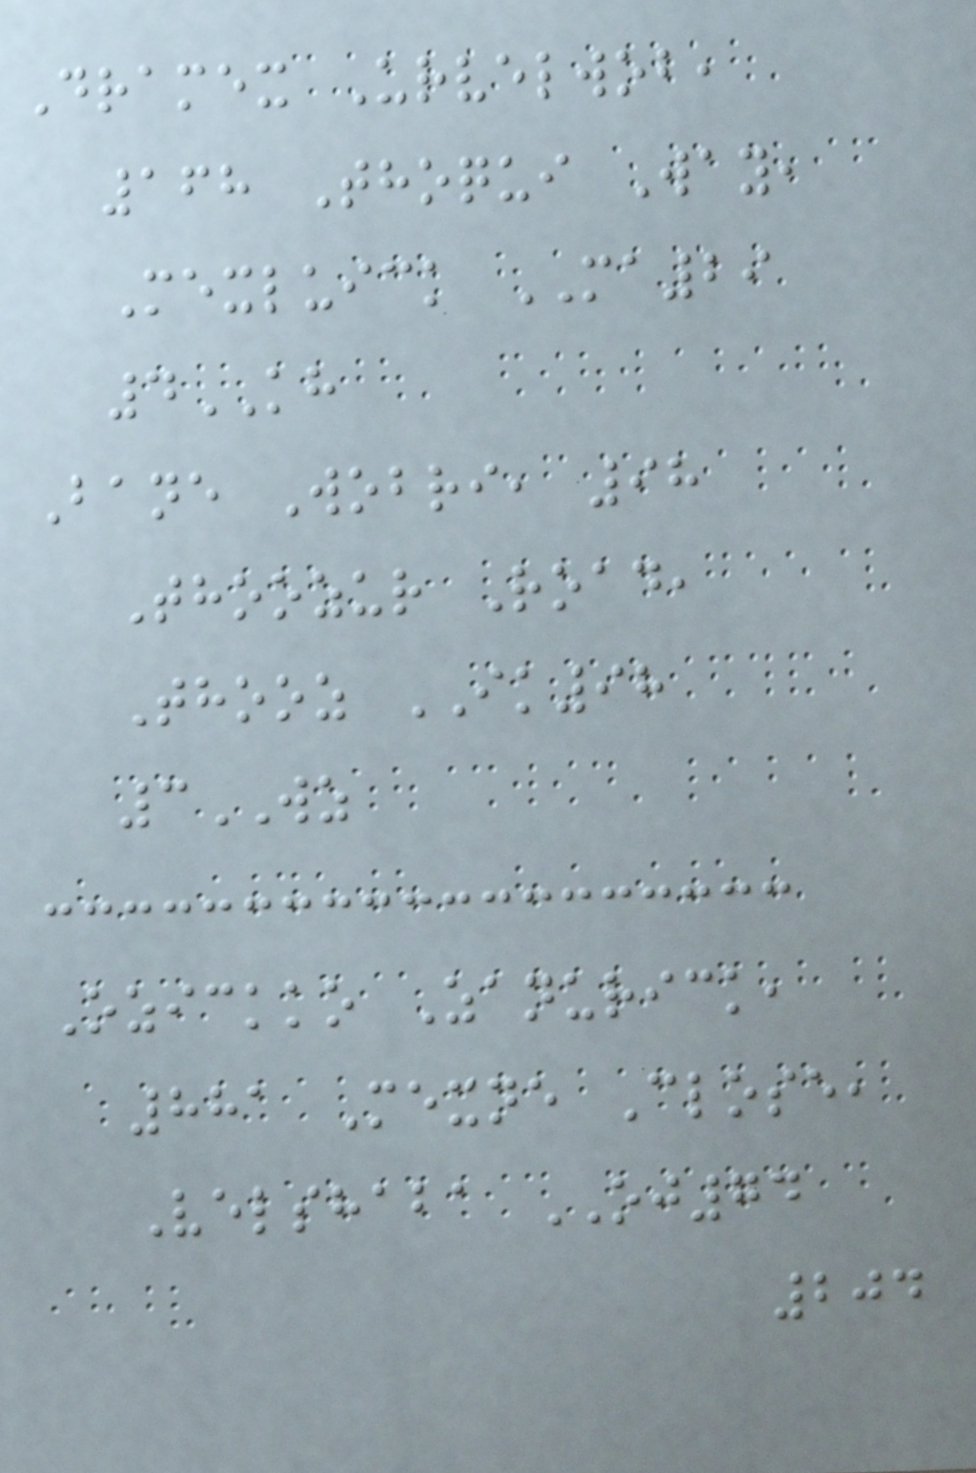Dramex Urvelwob,
168 Thoqui Way,
Mexluick MA29
4KH
Bane Wobri, 98
Thoozur Road,
Thooz IK98
3WZ
Ozickko Zanurick,
881 Mexne Close,
Velshaba OJ74
204
